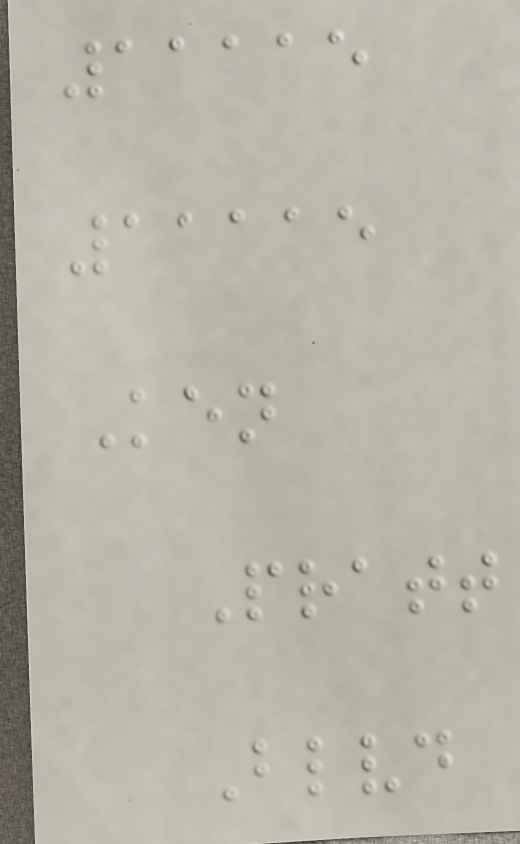11115
11115
Ken
Pratt
Blvd
